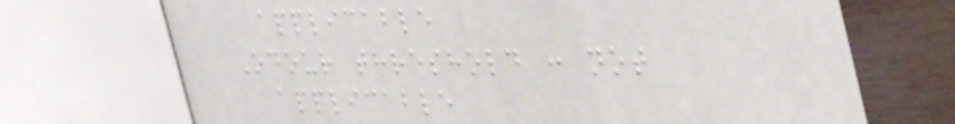applicable
Odour threshold : not
applicable
